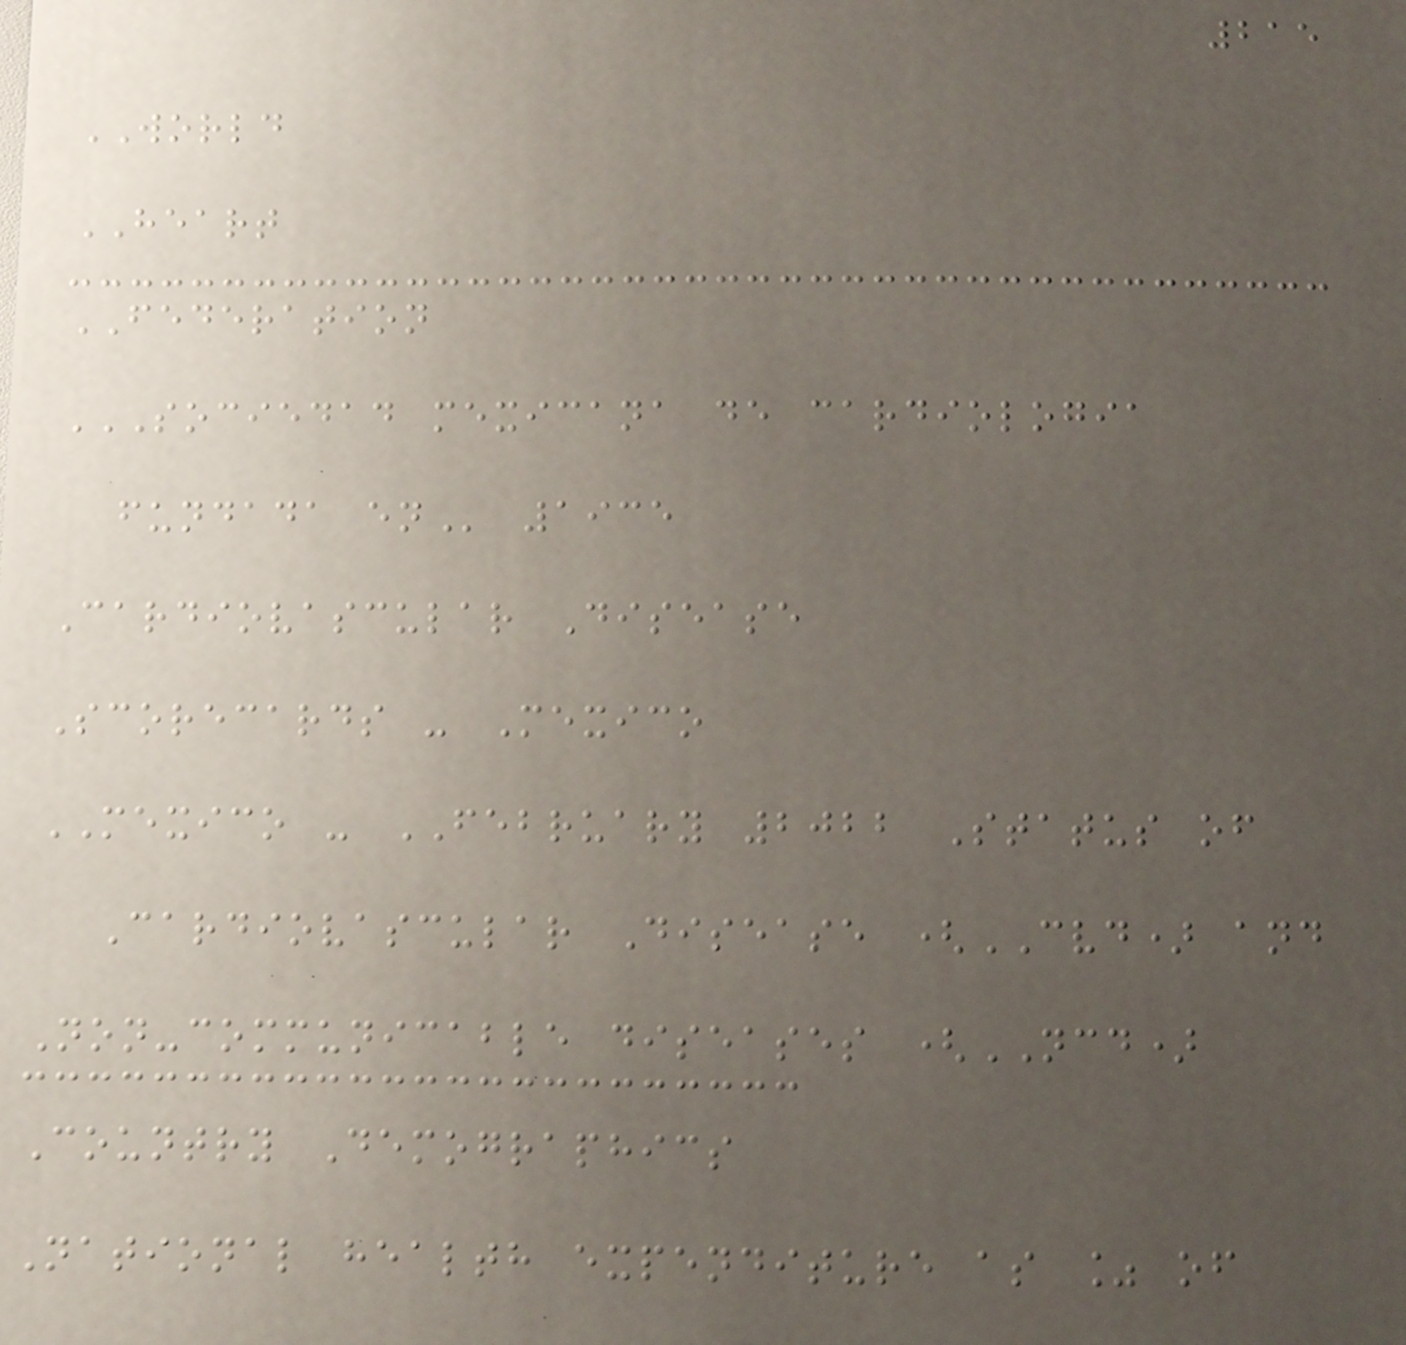215
WORLD
HEART
FEDERATION
SOCIEDAD MEXICANA DE CARDIOLOGIA
FUNDADA EN 1935
Cardiovascular Disease
Scorecards - Mexico
MEXICO - FEBRUARY 2022 Status of
Cardiovascular Disease (CVD) and
Non-communicable diseases (NCD)
Country Demographics
National health expenditure as % of
